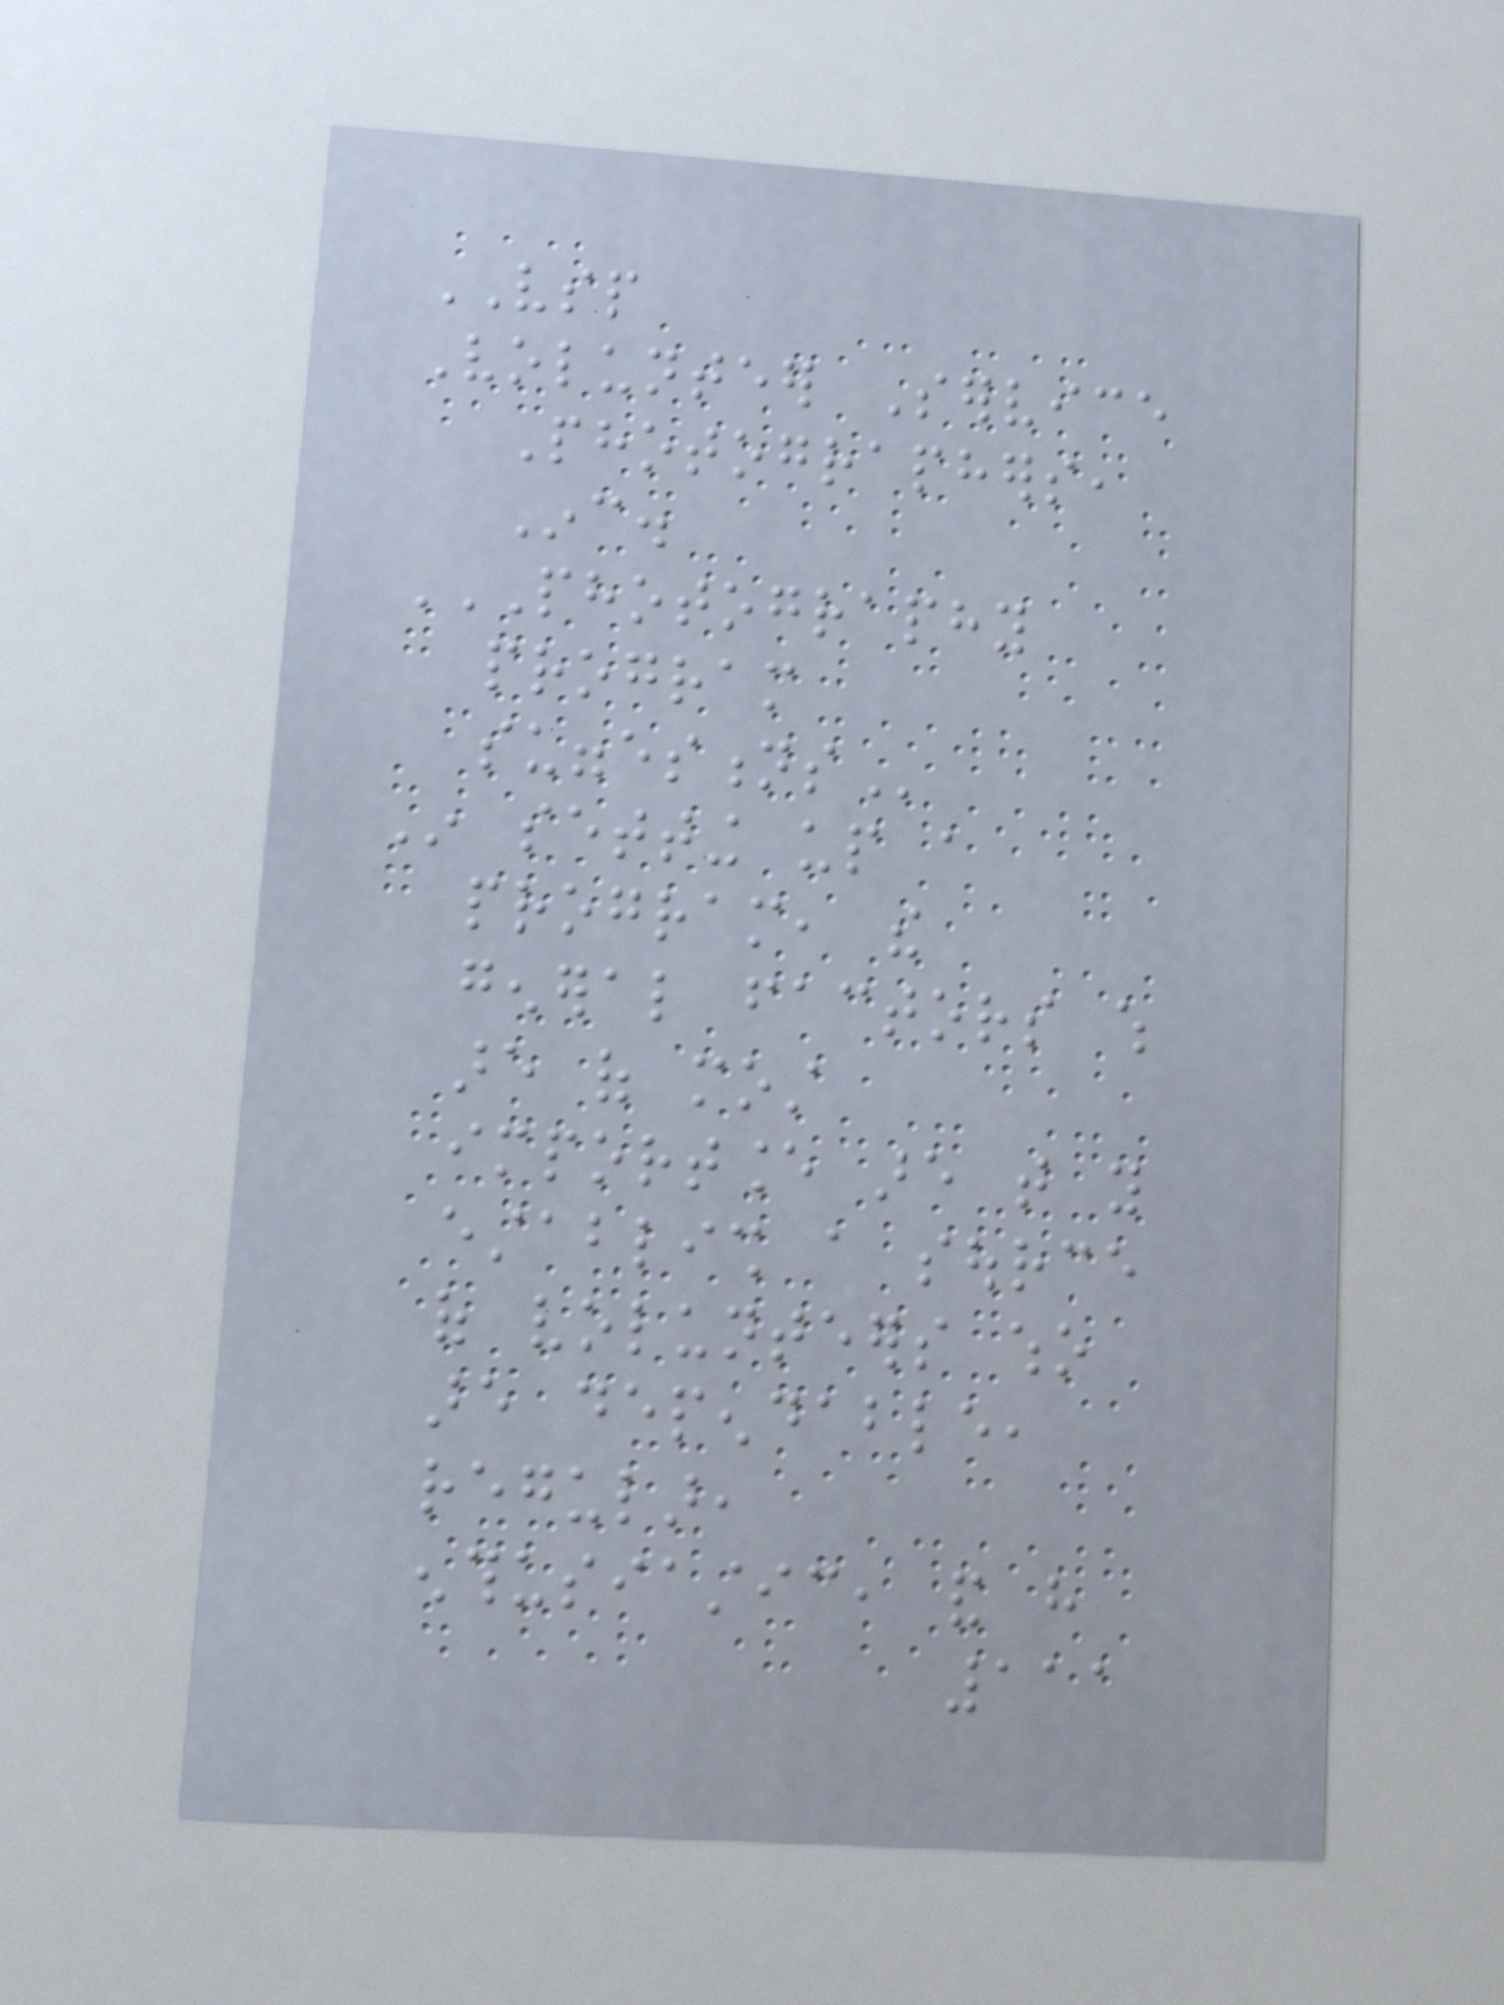VSP
Volunteer Service
Photographers,
Inc.
PHOTOGRAPHY
PROGRAM
SUGGESTIONS
In setting up a
program, the
general factors which
are of most
importance are that you
establish a source
of volunteers who
are dependable,
regular,
enthusiastic, and have
111
